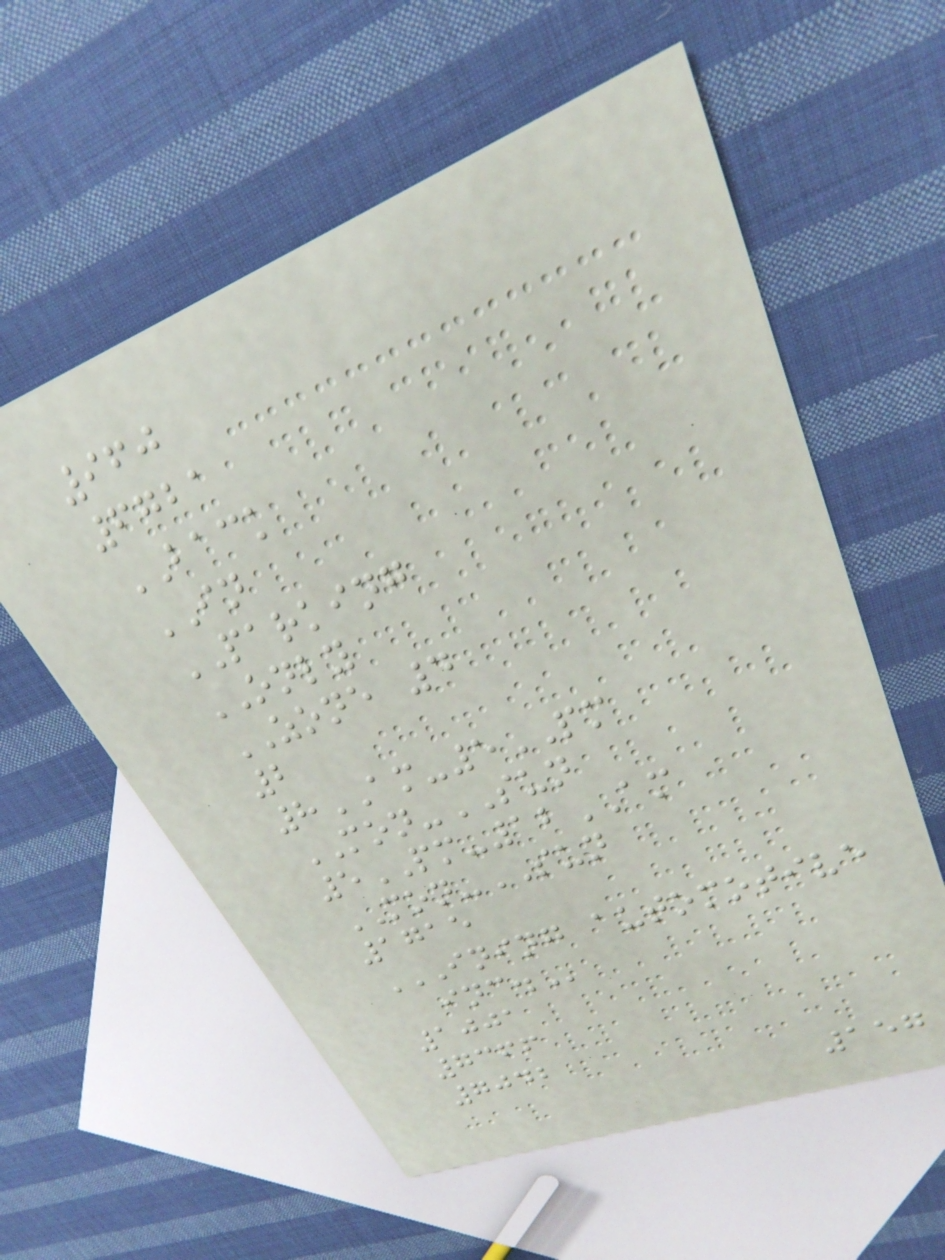960
6721
BACK
IN
PARKING
ONLY
ZONE 4
2
8AM-5PM
MON-SUN
5PM-12AM
MON-SUN
1715
INING AUTOMOTIVE
INC.
1001
7366
7042
157
